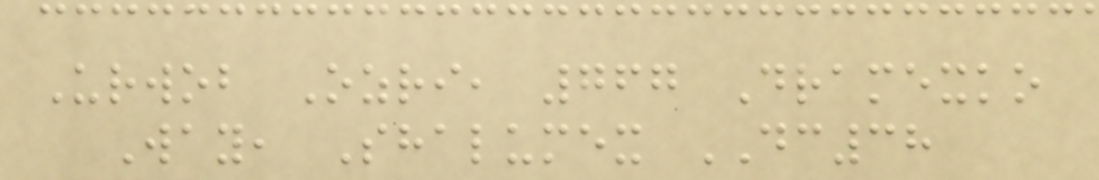Urwob Ozri, 767 Dramexko
Way, Shalumex DC38
